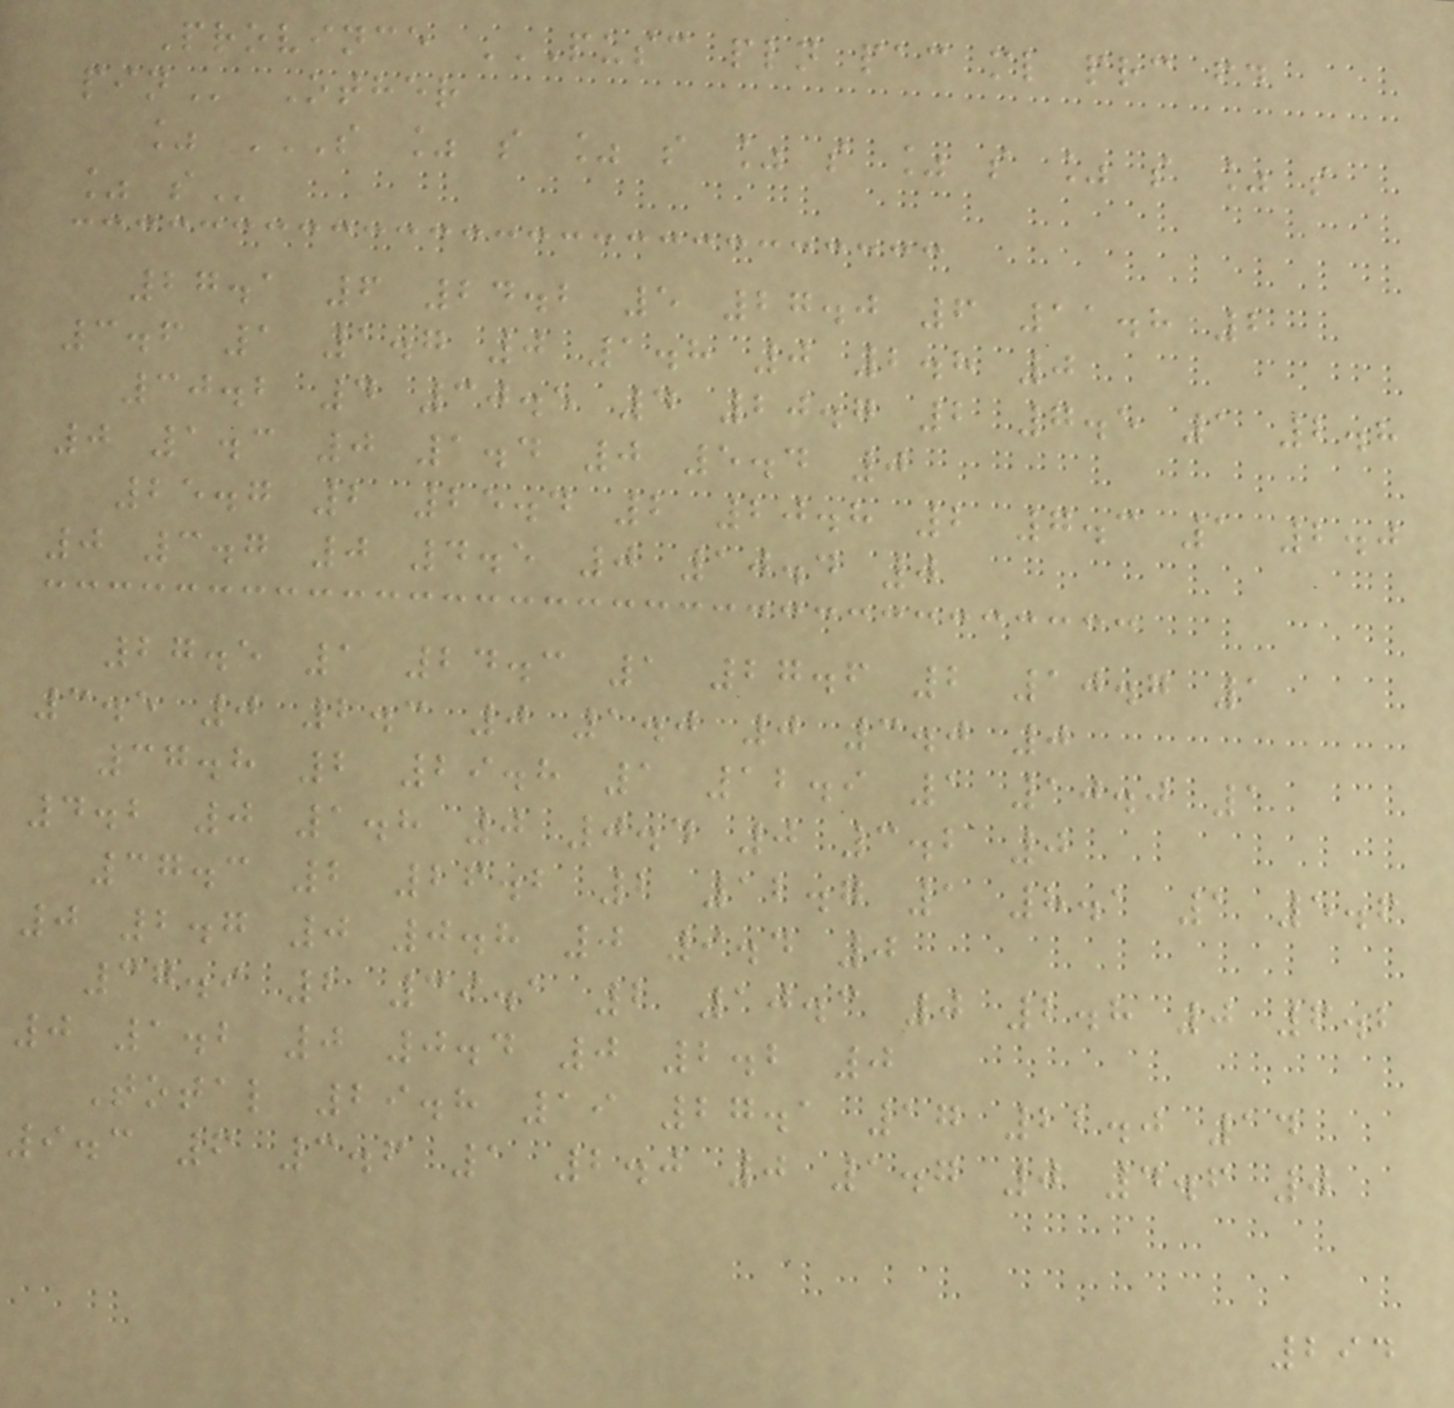Province PUSC PLN PAC ML PRC FD
PIN Other
% S % S % S % S % S % S % S
% S
27.1 6 24.2 5 27.0 6 11.8 2
3.6 1 1.7 0 1.8 0 2.8 0
30.2 4 30.5 4 20.7 2 7.5 1 2.8
0 1.3 0 1.4 0 5.4 0
25.7 2 25.4 2 20.8 2 7.3 1 2.0
0 3.7 0 4.5 0 10.4 0
27.5 1 24.3 1 27.6 2 10.7 1
3.5 0 2.3 0 1.0 0 3.0 0
37.8 2 29.8 1 12.9 1 10.0 1
4.2 0 1.8 0 0.4 0 3.2 0
37.3 2 26.2 2 12.7 1 8.1 1 5.6
0 2.7 0 0.8 0 9.4 0
37.9 2 39.1 2 10.3 0 2.8 0 6.2
0 1.2 0 0.4 0 2.2 0
Total 29.8 19 27.1 17 22.0 14
9.3 6 3.6 1 2.0 0 1.7 0 4.6 0
294
